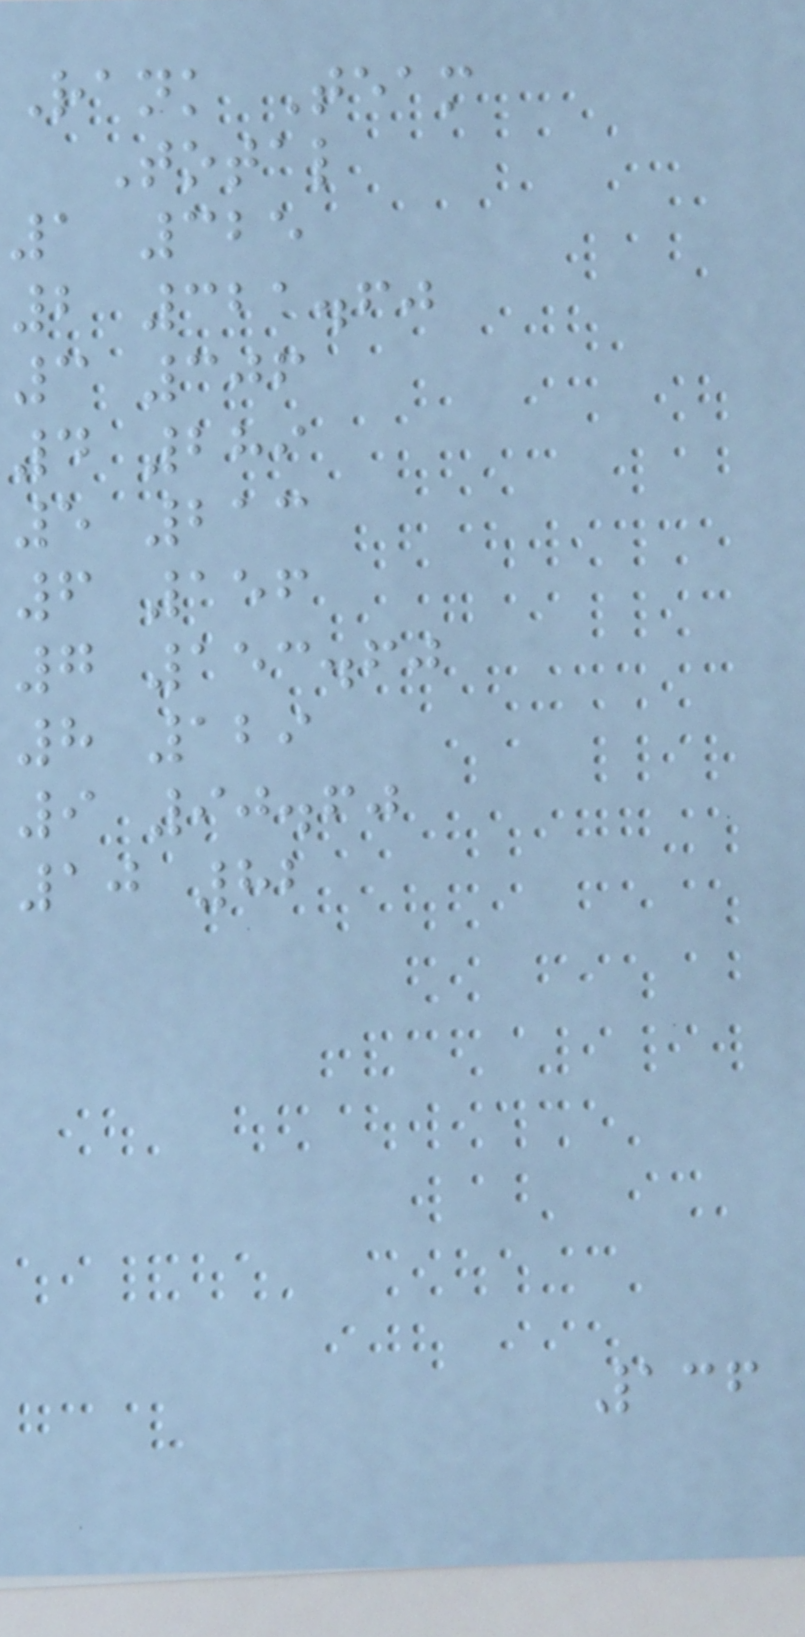Rank Team
Total
1 325
2 321.60
3 306
4 289
5 213
6 156
7 153.60
8 129
9 90.60
10 82
136
